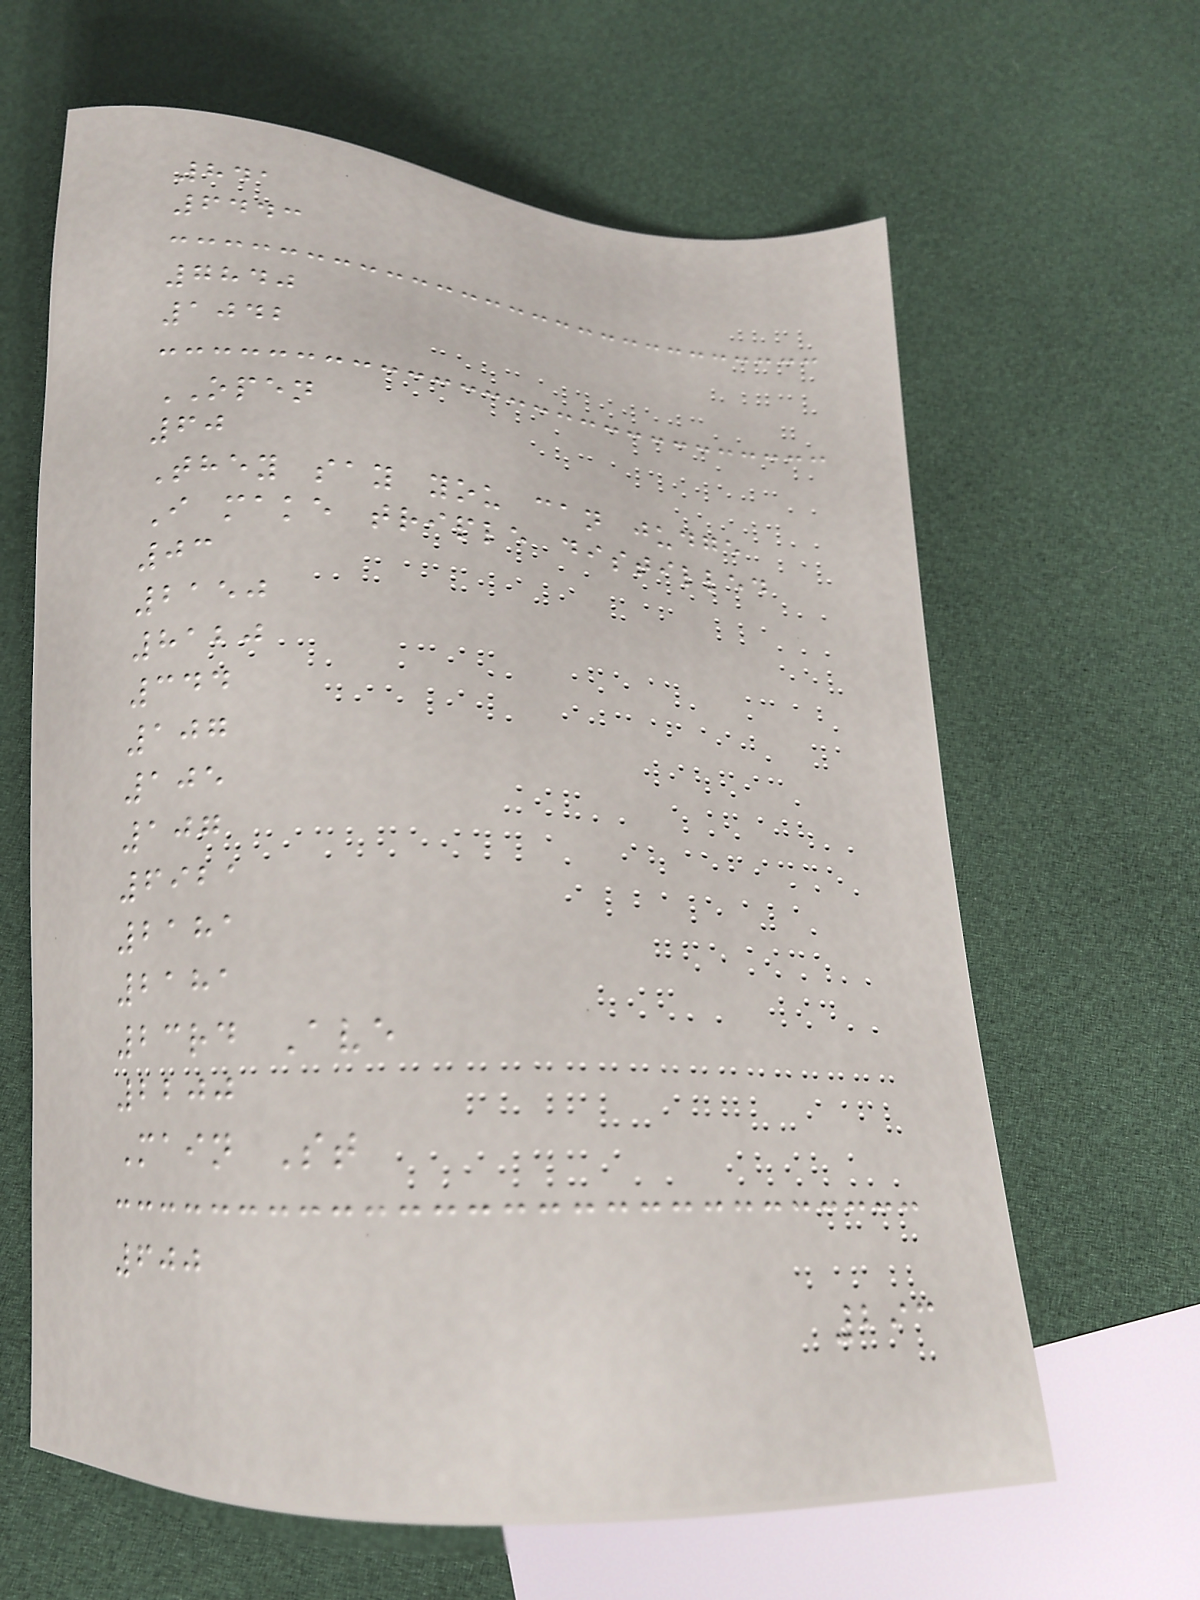841
6443
7840
1042
OPEN
60
They say you can judge
I make triple distilled
03
2150
8120
344
107
105
107
6921
2181
2181
23rd Ave
2200
Main St
600
293
